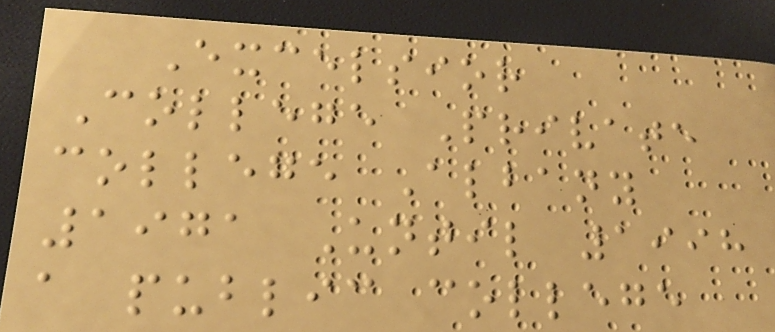Excelsior
College Private
college Albany
1971 Until 1998
a public college
